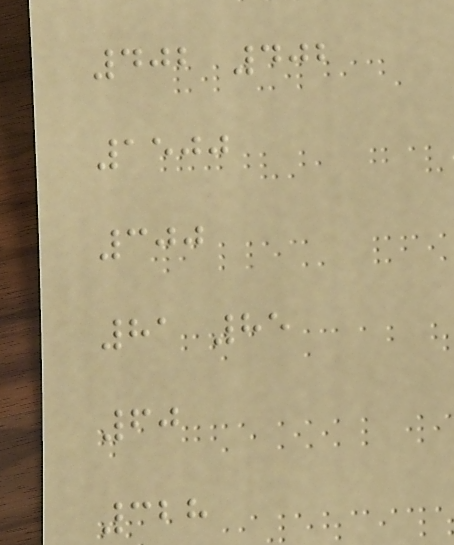402 402
1500
300
81 85
60
328
